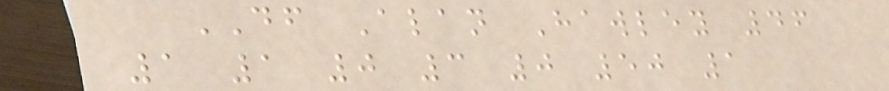DF Alan Hawley 46
1 1 0 3 0 50 1
